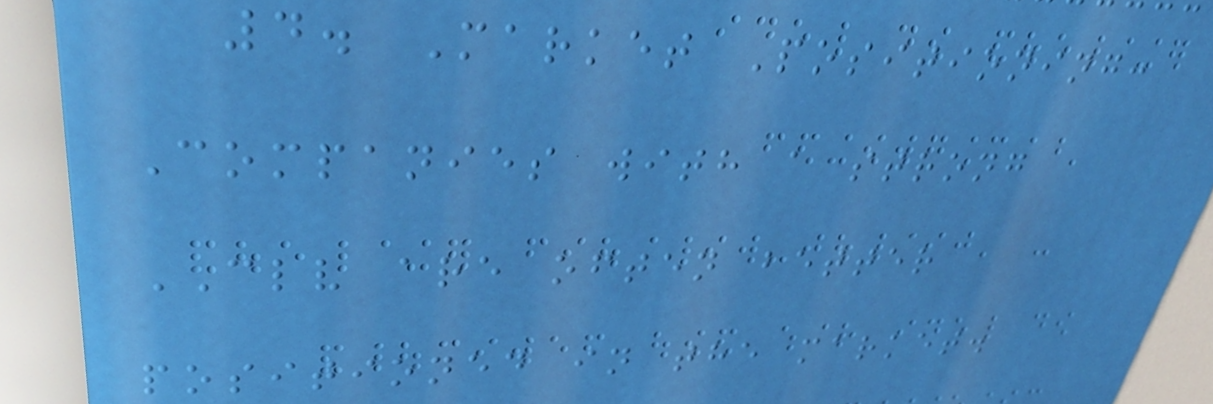4. Market Positioning:
Companies with a strong
CLV are often better
positioned in the market.
